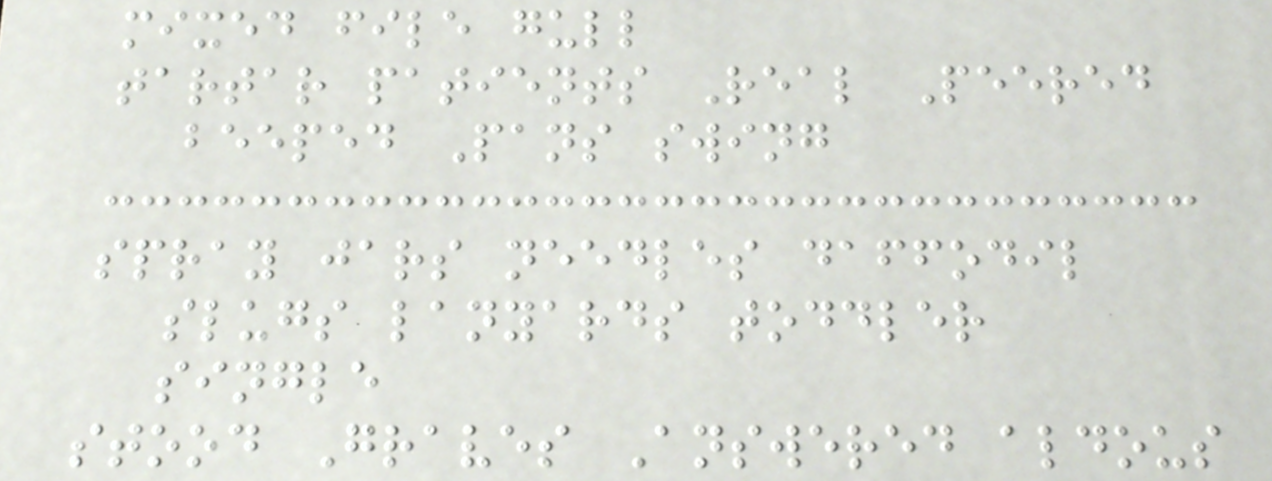mixed file gull
tartar patients Real Peered
beeped Pans swing
spray jars needles daffodil
slugs lanyards toddler
single
stood Graves Answered aldous
